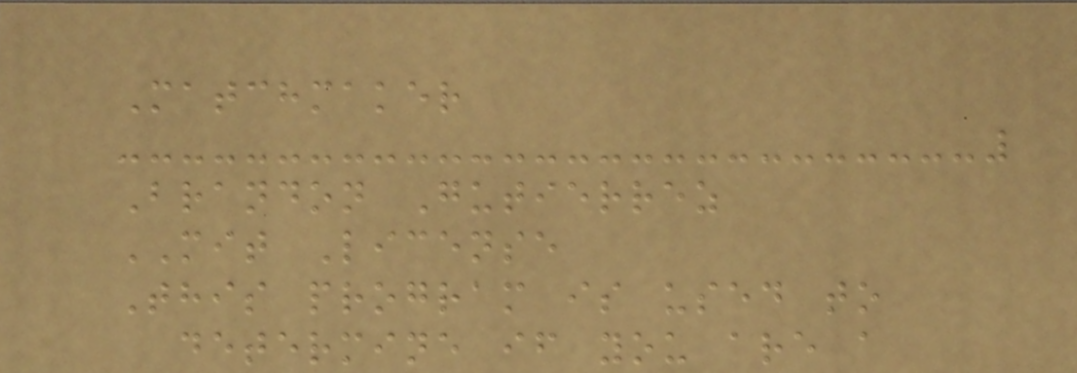Matchmaker
Brandon Gutierrez
MIT License
This program is used to
determine if you are a
